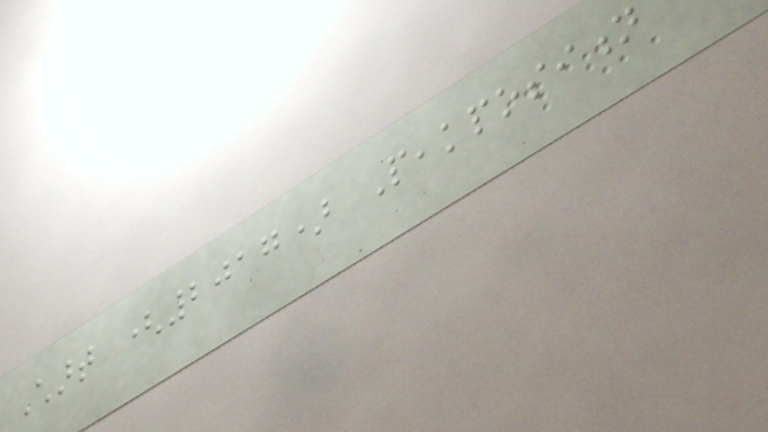Chart (2017) Peakposition
